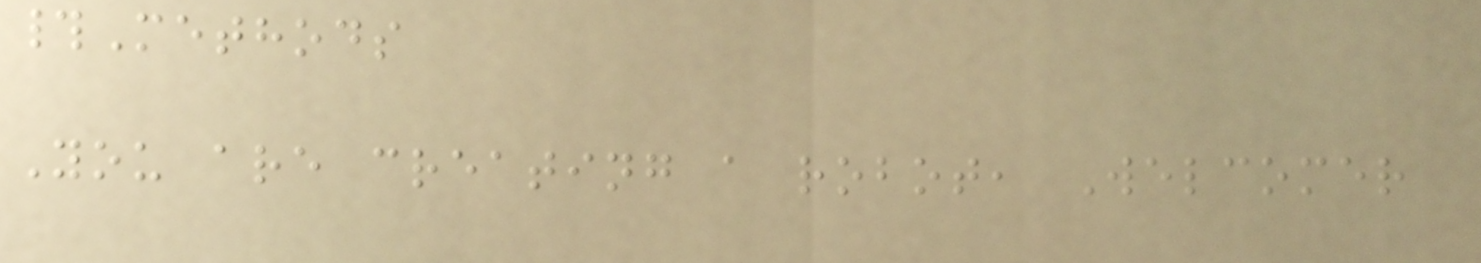#Methods
You are creating a robot, Welcomer
